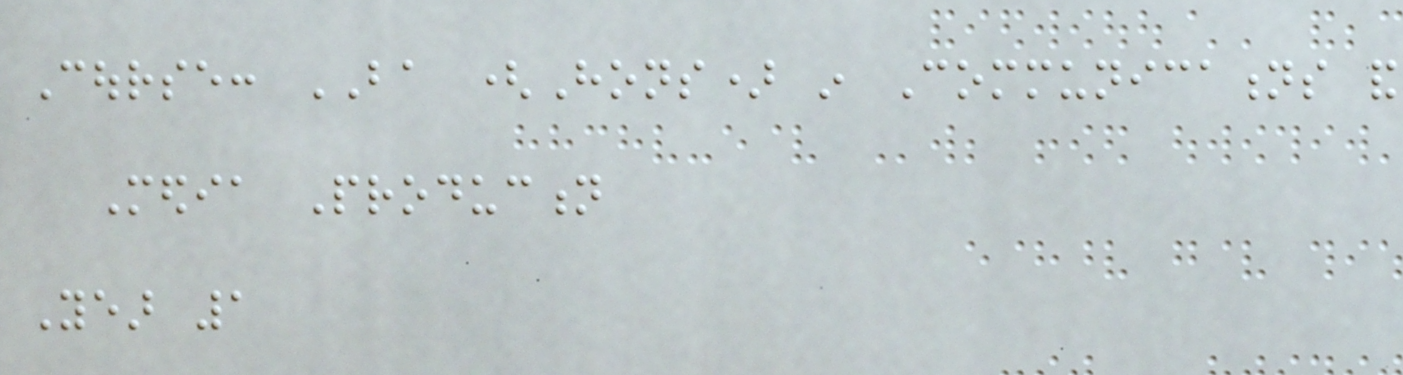Course: BA (Hons) in Communications and
Media Production
Year 1
